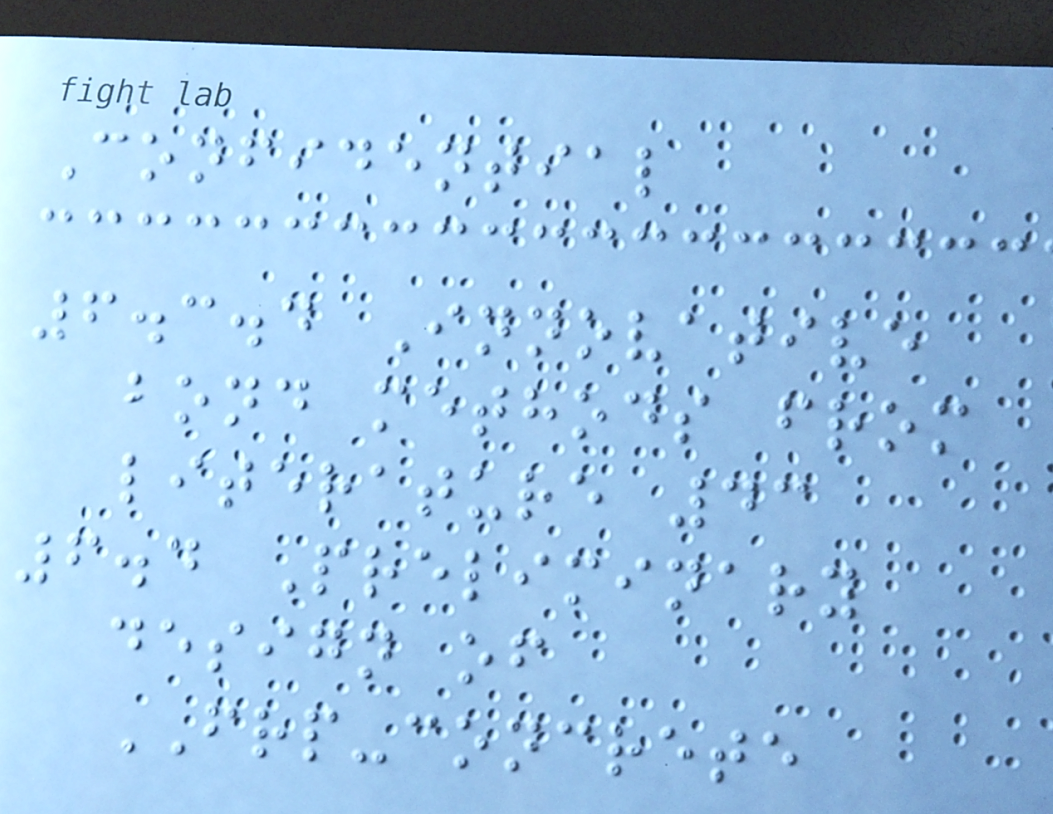Confidential
6.3.4 Innovative
bond methods from
literature 43
6.4 Preliminary
design of
FRP-concrete
